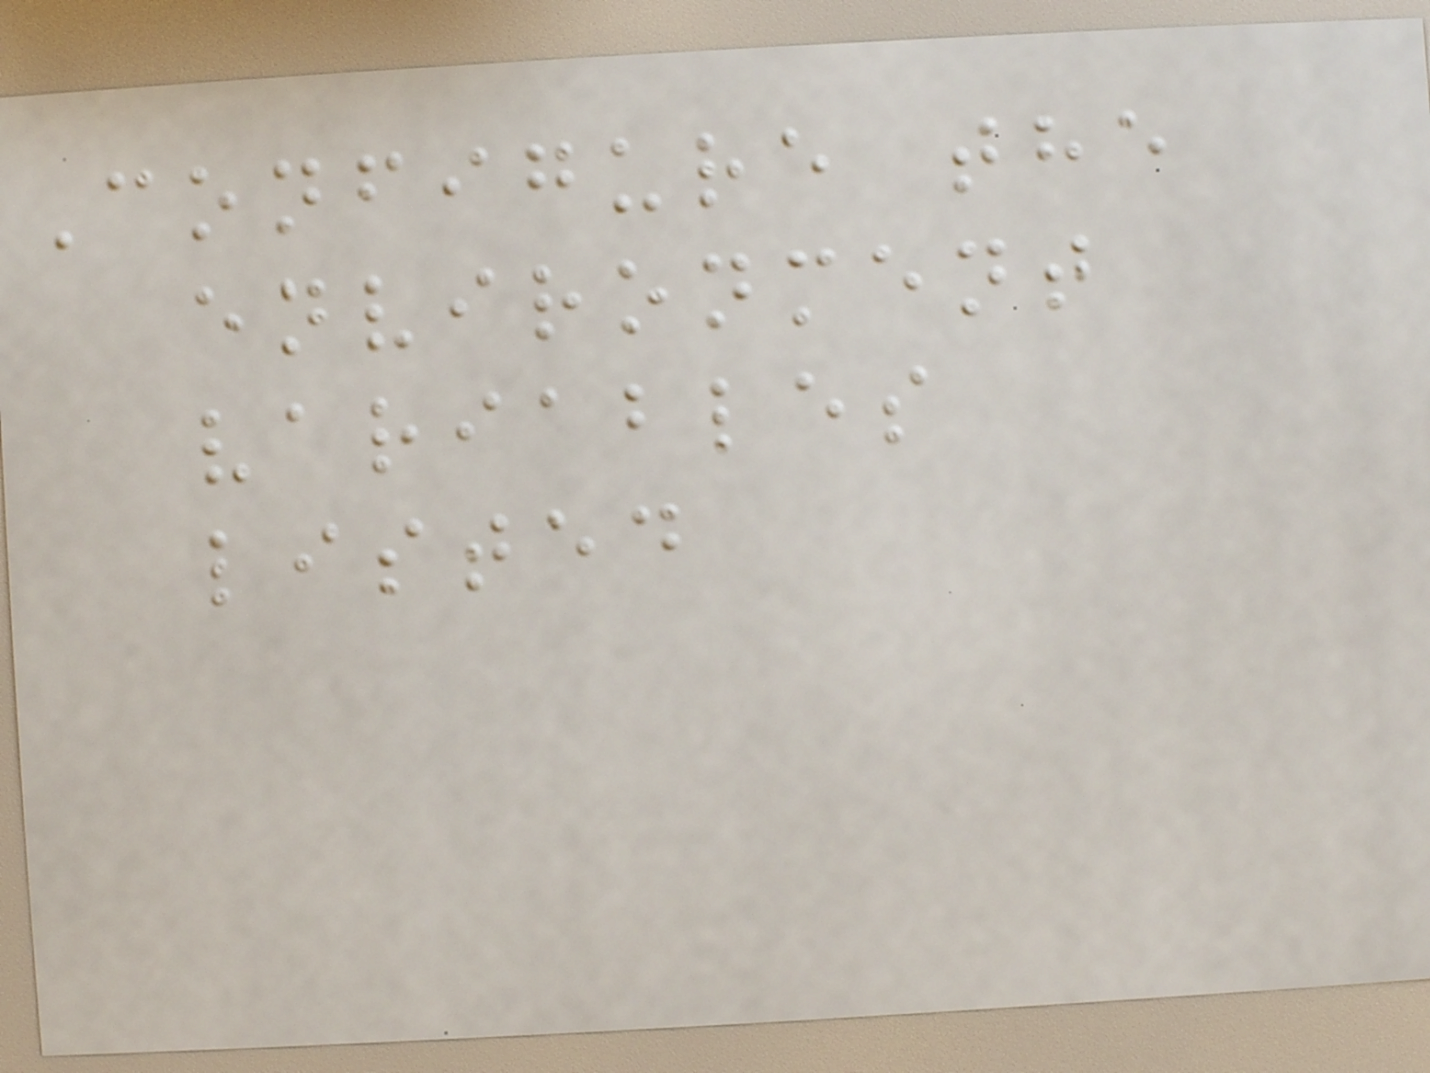Configure the
environment
variables
listed
